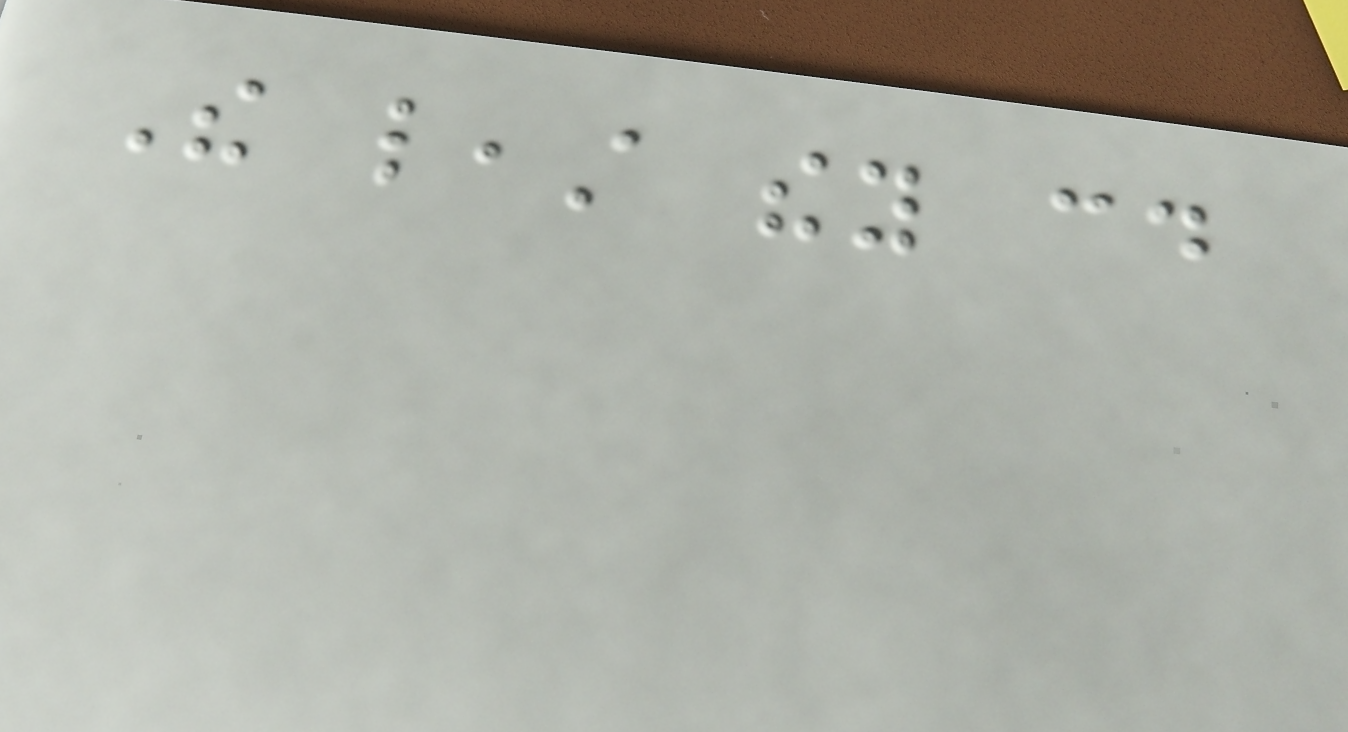The least they could
